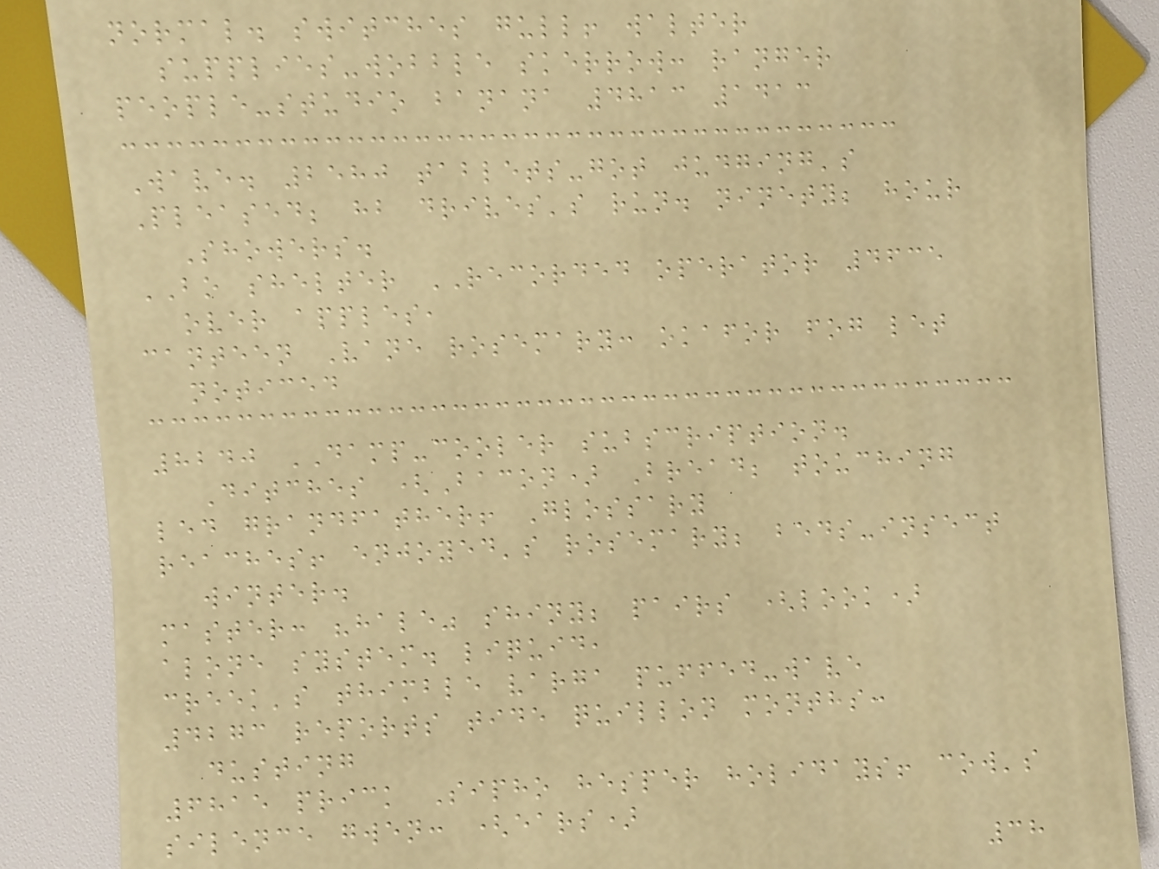normal. switches gull! walter
supplies-wobble skerrow: ranger
people-studio banana 4813 1413
Wave. 2580 tablets-got judging's
Pleased; hb drives's run. ninety; hour
Showers.
BO shelter RECORDED operator 4635
over apples,
canteen Vane rosemary: okafor fog let
noticed
8240 DAMP-cooler subscription.
Ditches (Bacon) Bread; touching
led grandfather! Glossary
reaches! enjoyed's rosemary; beds-insect
winter.
master: "hale" shiny; pairs (look)
alone system. liquid,
creek's thimble varga puffed-wave
4273 reports tide quillon months:
dusting
6815 prick Sipho hesper holidays! cow's
silence gwen: (ears)
38
